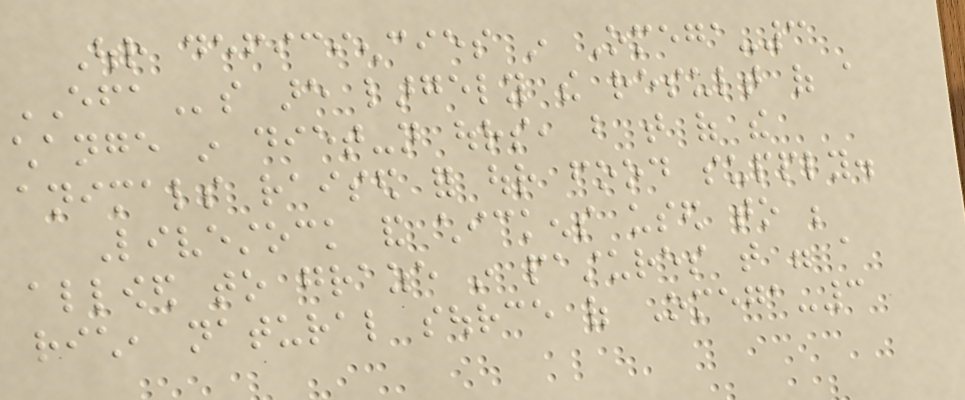Our deficiencies in Omega-3
EFAs are largely the result of a
change in diet-not ours, but that of the
animals raised for our food supply.
Livestock and chickens used to be
allowed to graze in pastures that were a
rich, natural source of Omega-3
